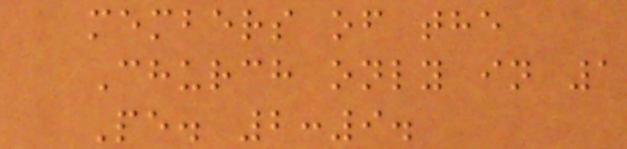members of the
Church only in 1
Pe. 2:9.
